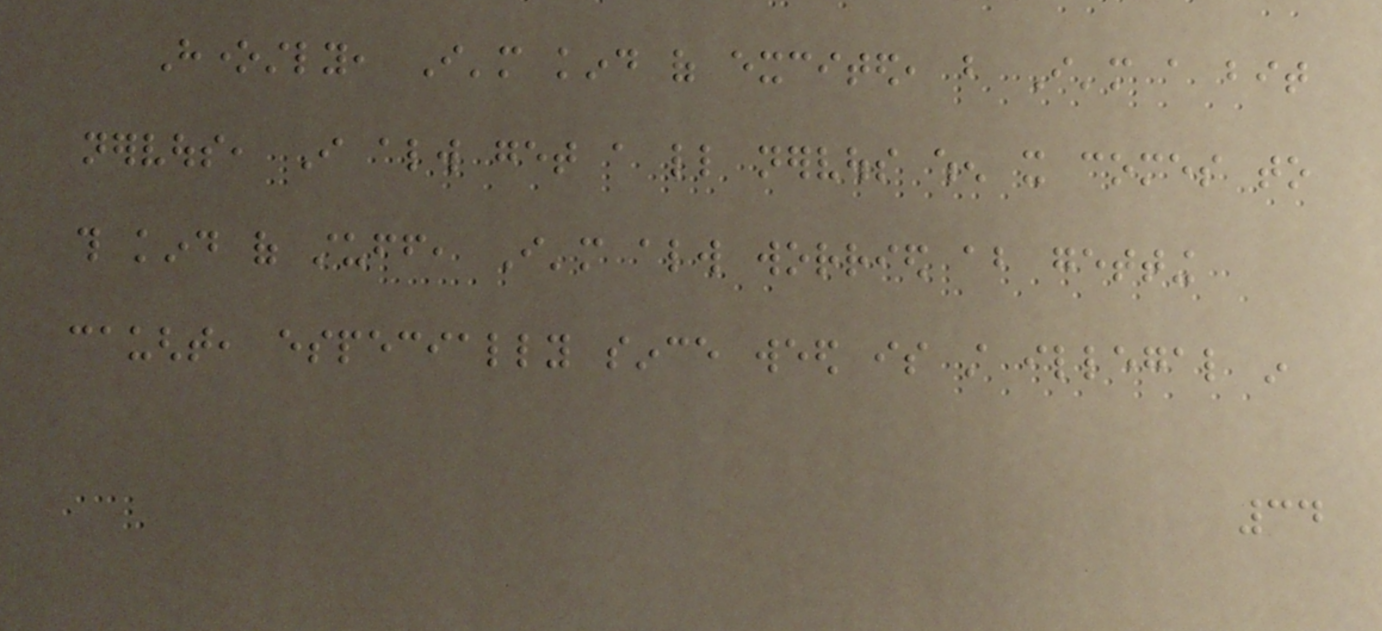Honestly, I'm kind of excited, but I'm a bit
nervous, I always get a little nervous when it comes to
this kind of stuff, I'm always worried about getting
caught, especially since weed is still illegal in
34
